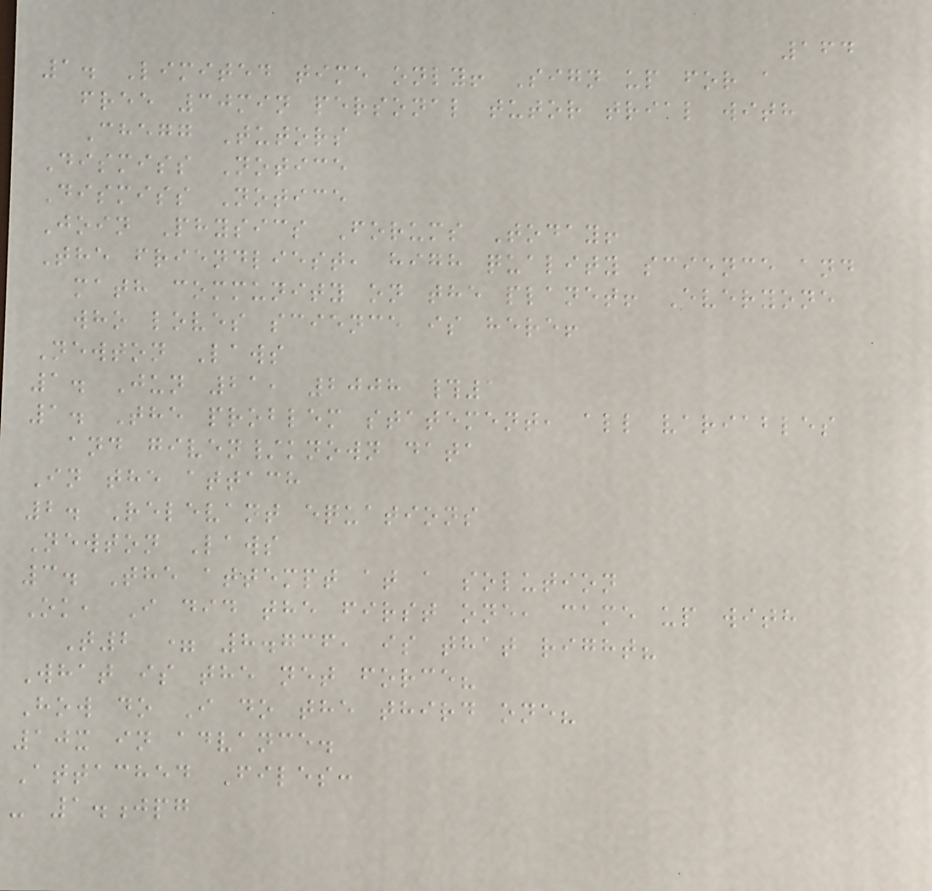164
1. Limited time only! Sign up for a
free 30min personal tutor trial with
Chegg Tutors
Dismiss Notice
Dismiss Notice
Join Physics Forums Today!
The friendliest, high quality science and
math community on the planet! Everyone
who loves science is here!
Newton Laws
1. Jun 21, 2008 #1
1. The problem statement, all variables
and given/known data
In the attach
2. Relevant equations
Newton Laws
3. The attempt at a solution
Ok, I did the first one, came up with
T2 = 8.736, is that right?
What is the net force?
How do I do the third one?
10x in advance.
Attached Files:
- 1.jpg
